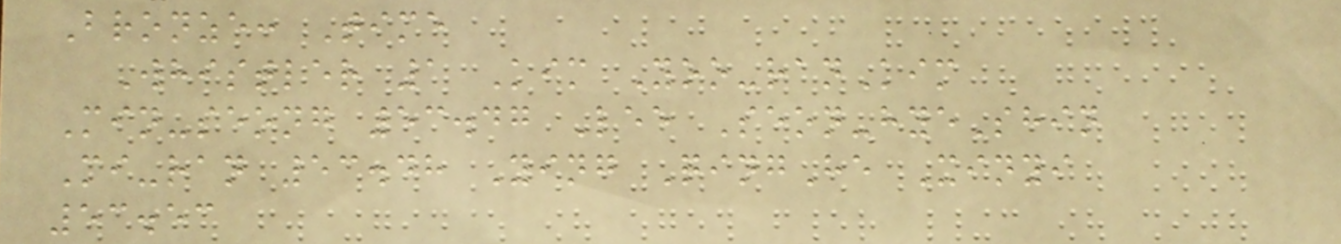Bronze: Time
Whistler 1 Kim Yoo-ranKim
Min-seong 53.47 Lee Seon-hyeShin
Mi-ran 53.48 Ying QingHe Xinyi
53.53
